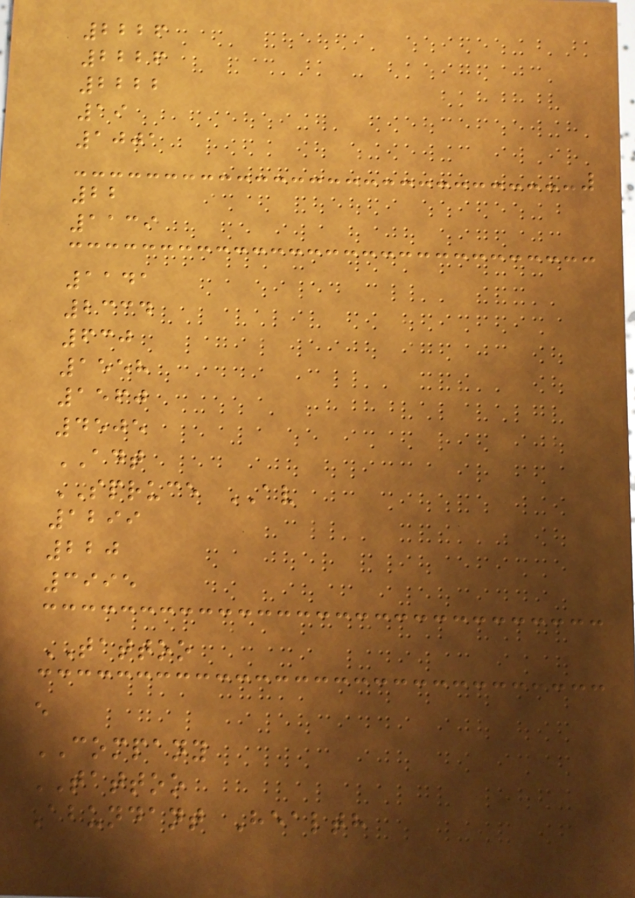2226
2226
2222
19
1001
22
1139
1141
2334
630
1558
1560
4505
ADT
SPRUCE AV
1299
220
3995
TATTOO
e
COMPANY
TATTOO
Abundant Health
